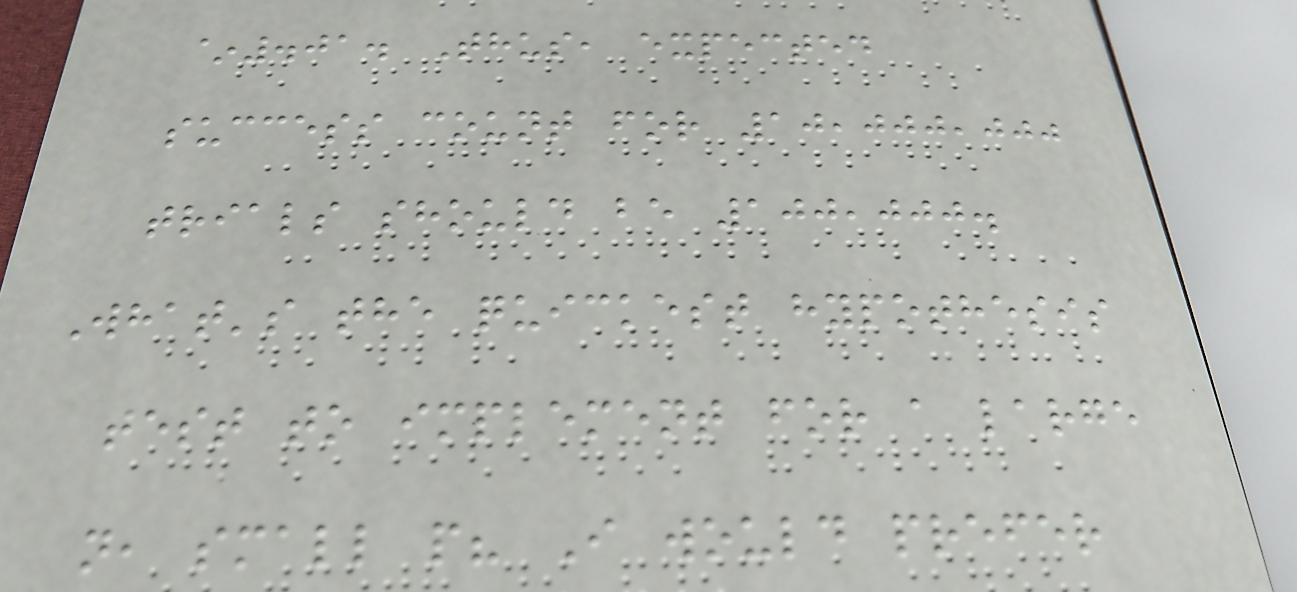~.01. Thus, expected
success count for 10,000,000
trials should be 100,000.
What's the quickest hypothesis
test to implement for a large
n, small p? I would prefer
